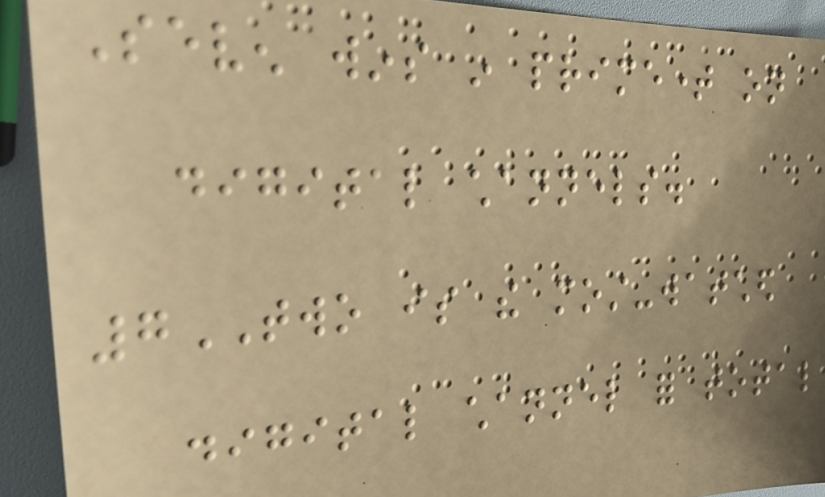Seven wins in primetime on
digital channels.
7TWO is the most-watched
digital channel for total
